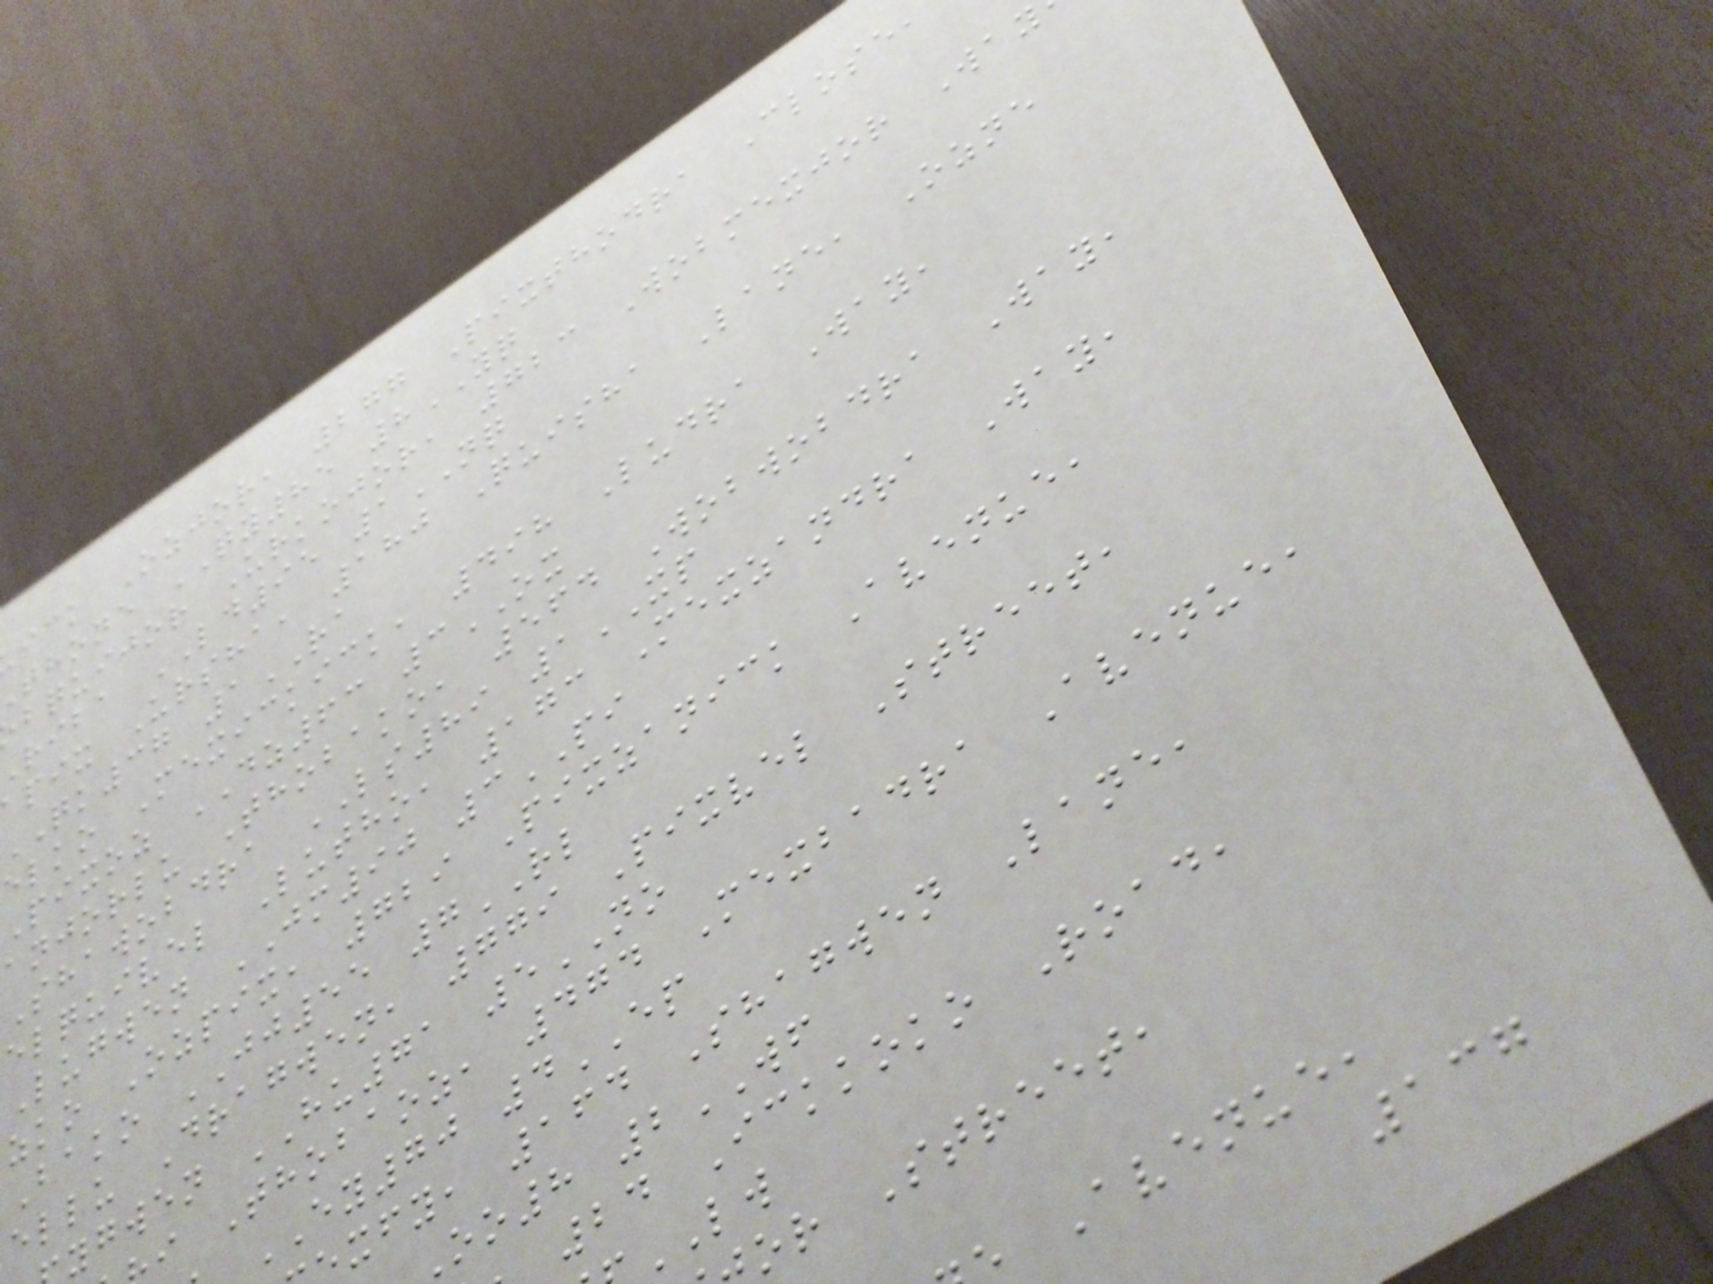ick Ozjor, 277 Pixthodra Close,
thone QY85 8YQ
bquijor Urkojor, 723 Wobmexjor Way
riba LD95 1NQ
pix Ursha, 180 Quisha Lane, Ozne
QK37 1RA
elko Mexickick, 498 Ludra Way,
Pixoz DZ63 3OX
anjorlu Thobako, 564 Wobwobdra Way,
Shawobdra LS89 1XP
elquivel Lutho, 173 Mexzandra Way,
Lugwen JM90 3PI
zko Ozpix, 729 Pixzanick Avenue,
Bako JJ55 7RL
ellu Dragwen, 779 Pixvel Street,
ygwen HU71 5NO
i Thobaoz, 474 Mexbadra Avenue,
EY70 4EP
xfy, 164 Shagwen Lane,
oo8 2WF
24 Ickkoko Road,
or Street,
137
